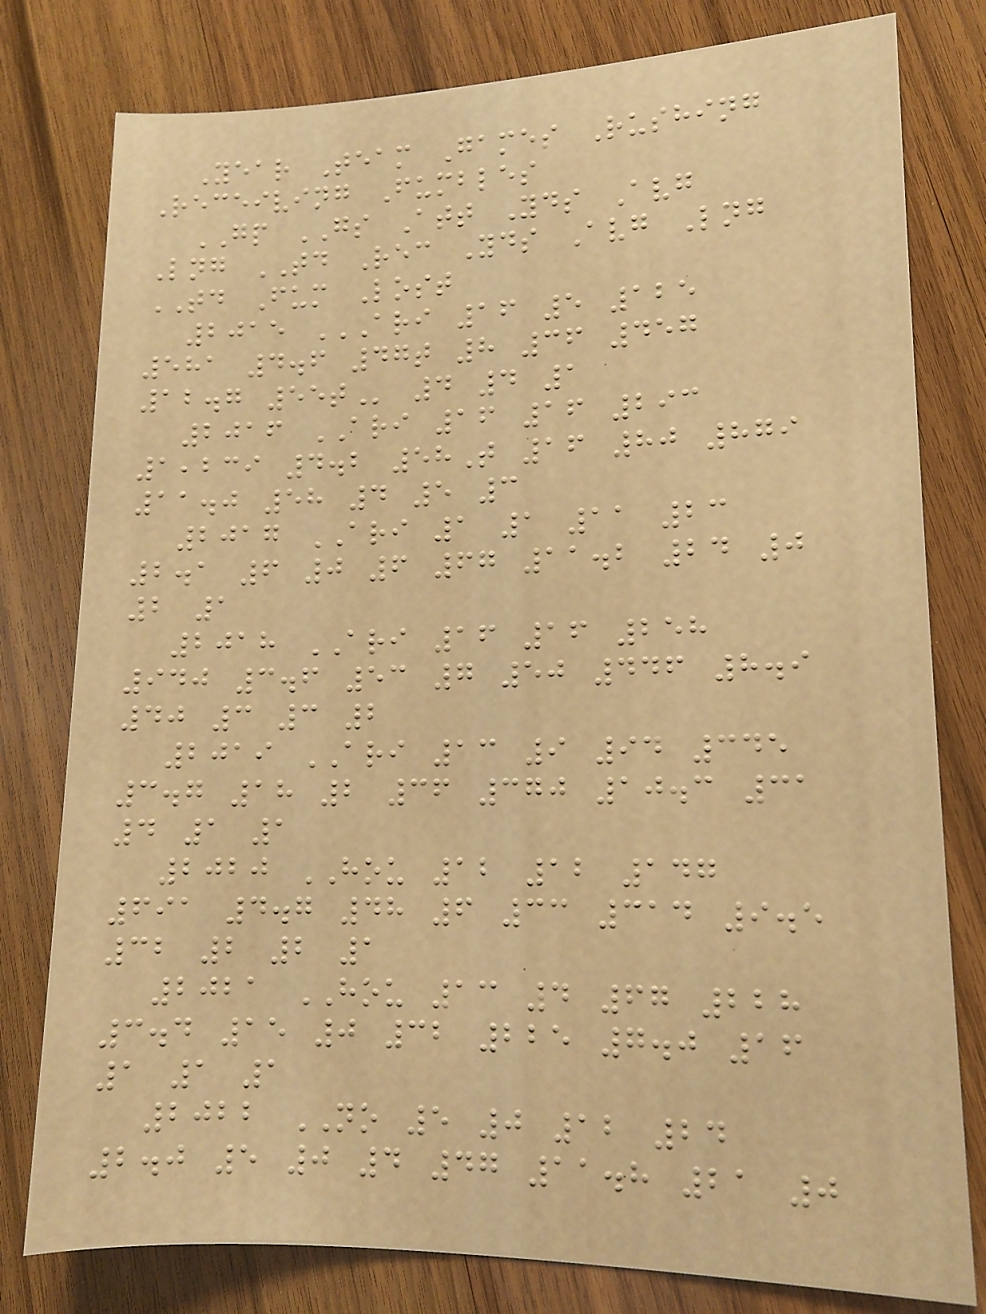Year Team Games Rushing
Receiving Fumbles
GP GS Att Yds Avg
Lng TD Rec Yds Avg Lng
TD Fum Lost
2015 ARI 16 5 125
581 4.6 47T 8 36 457
12.7 55T 4 4 1
2016 ARI 16 16 293
1,239 4.2 58T 16 80 879
11.0 58 4 5 3
2017 ARI 1 1 11 23
2.1 6 0 6 67 11.2 24 0
2 1
2018 ARI 16 16 258
940 3.6 53 7 50 446 8.9
40 3 3 2
2019 ARI 13 9 94 345
3.7 18 2 36 370 10.3 31
4 1 1
2020 HOU 12 12 147
691 4.7 48 6 33 314 9.5
32 2 2 1
2021 HOU 13 4 67 228
3.4 15 0 32 225 7.0 16
1 1 1
2022 NO 5 0 12 24
2.0 5 0 4 47 11.8 21 0
